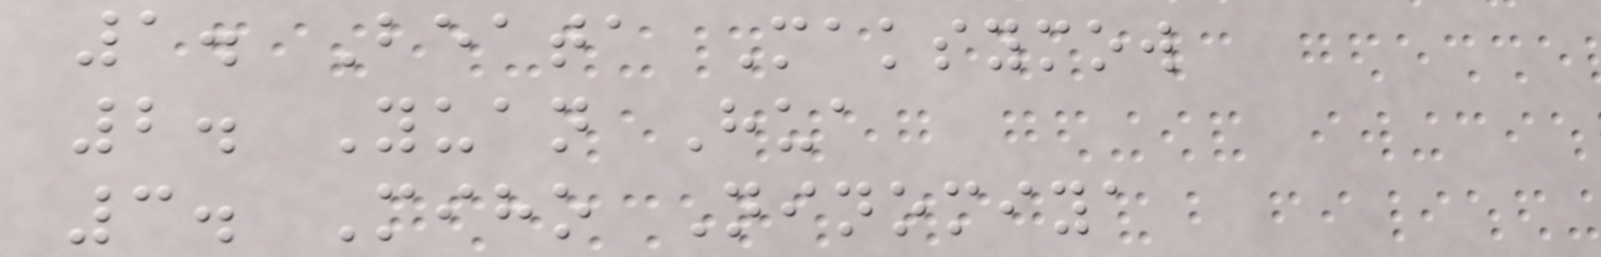1. Beata Maksymow
2. Yuan Hua
3. Miho Ninomiya
